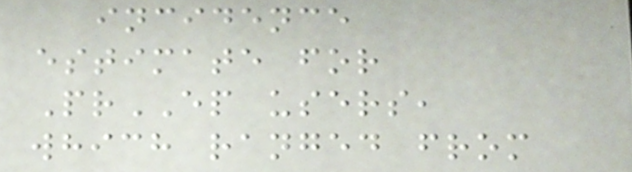incidence
estimate for
PrEP users,
which ranged from
